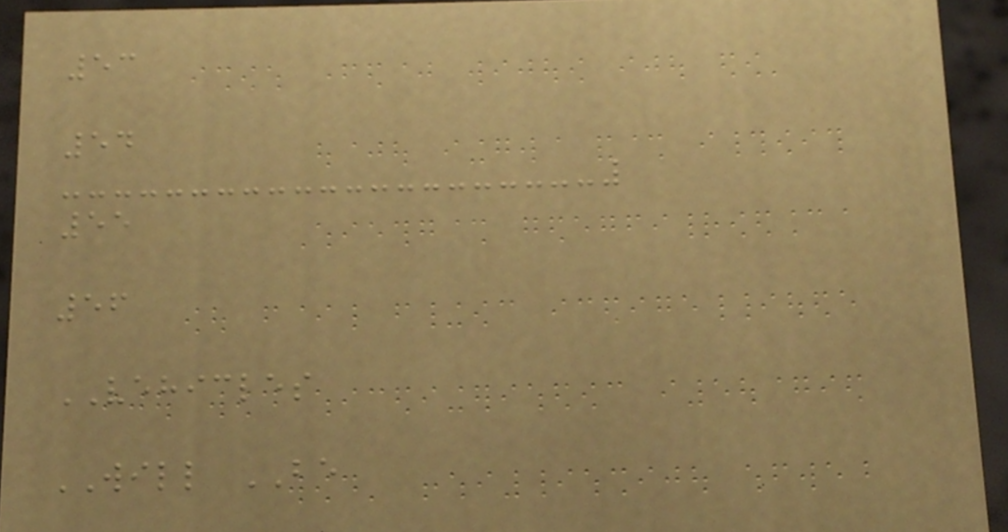53
54
55
56
VEHICLES
WILL BE
